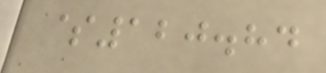$120.84
